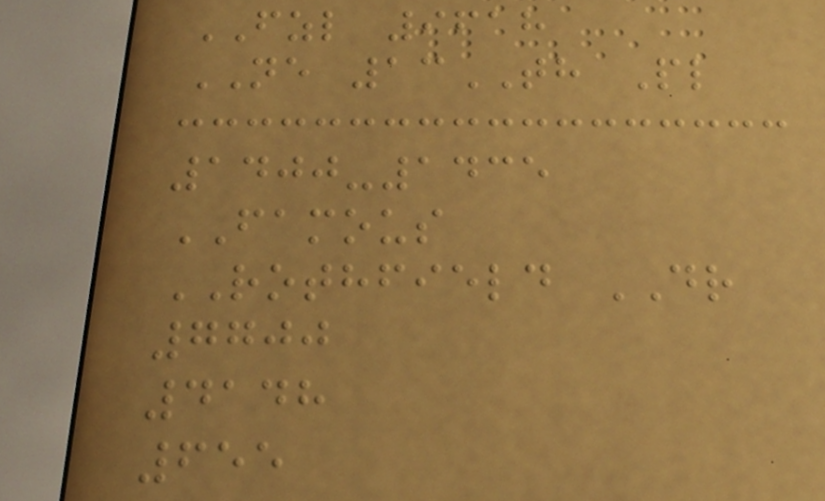FZL 9618
NE 13TH Pl
1400-1435
FAMOUS
ROTHFIELD DR
7700
4148
655
